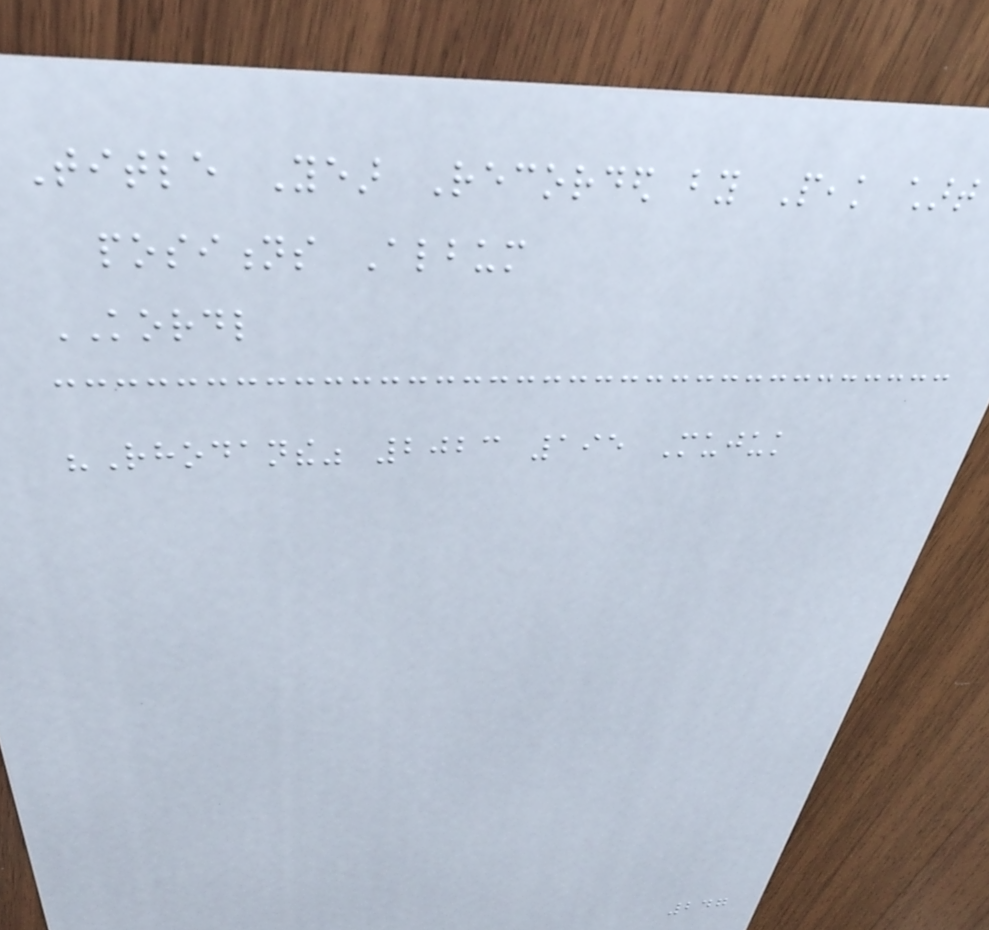Title Year Recorded by Peak chart
positions Album
KORDL
"Rhodanthe" 2023 195 Mujuk
247
